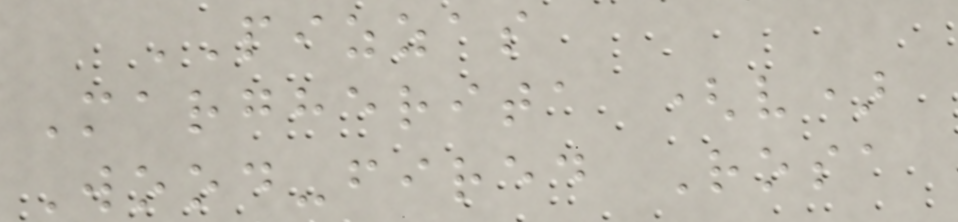PIZZAS
Margherita (v)
Wood-fired Rosa
